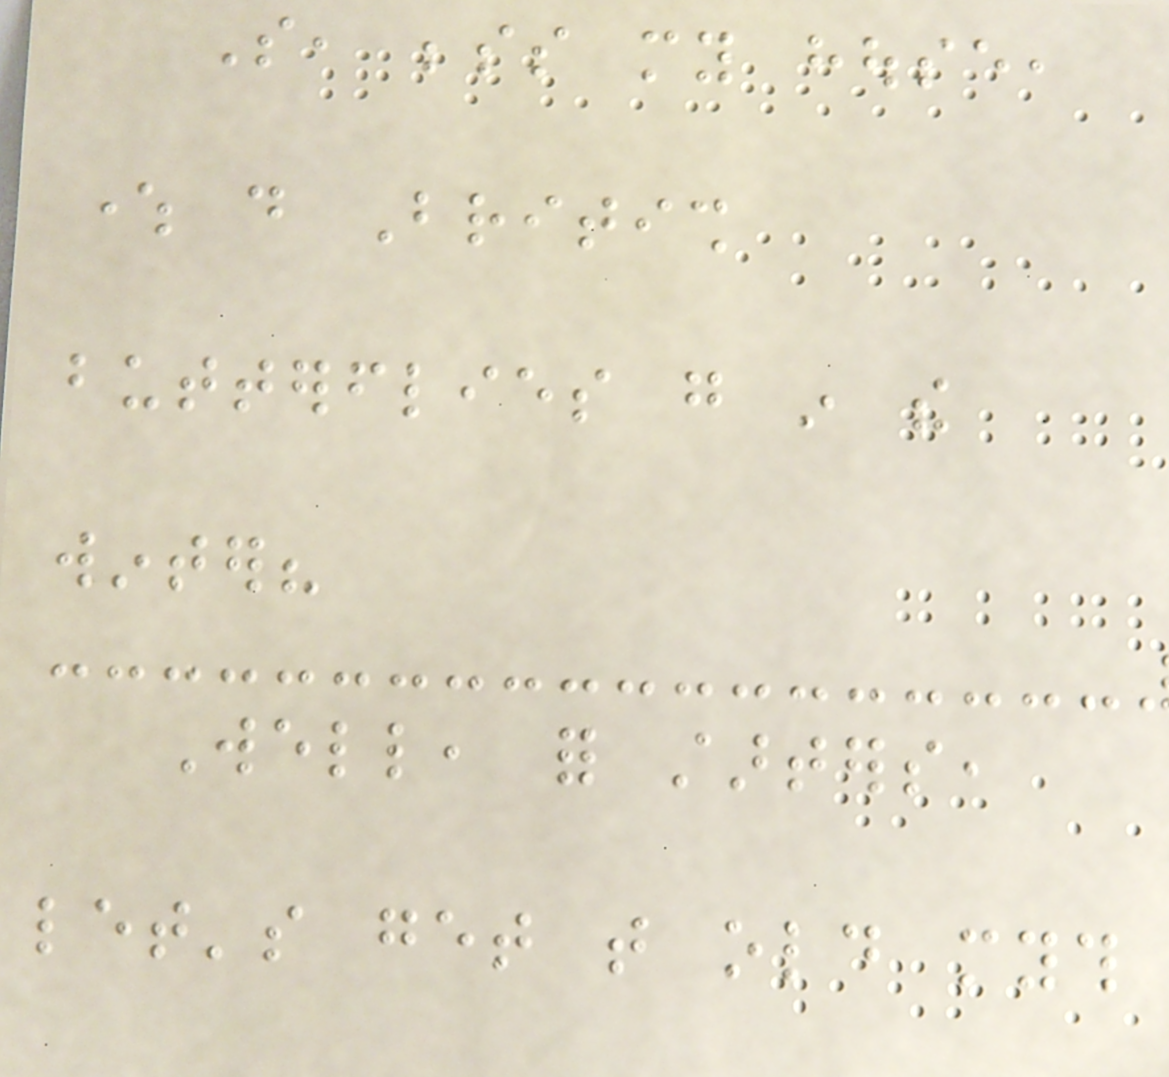So, besides my house,
where do British
butterflies go in the
winter?
Well, for starters,
let's get that old myth
